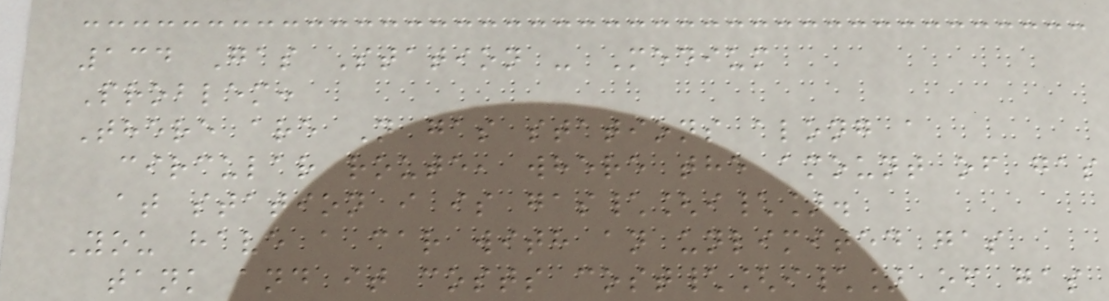134 Gas Station - Medium
Problem:
There are N gas stations along a
circular route, where the amount of gas
at station i is gas\[i\].
You have a car with an unlimited gas
tank and it costs cost\[i\] of gas
